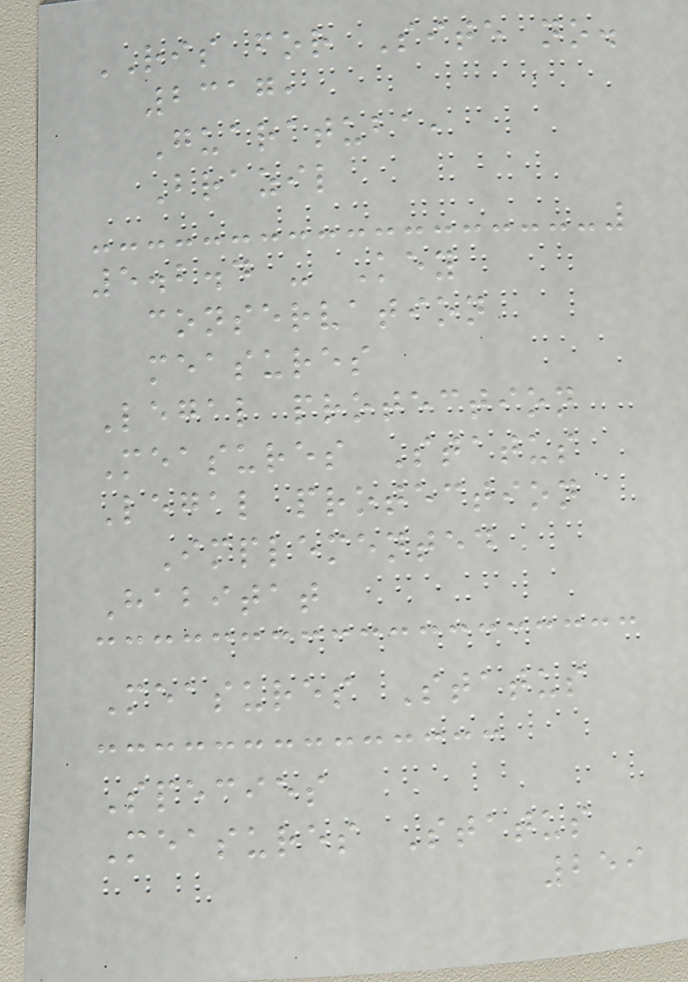RIS for Site no.
2317,
Guaratuba,
Brazil
5.2.4 - Key
conservation
measures
Legal protection
Measures Status
Legal protection
Implemented
Habitat
Measures Status
Species
Measures Status
259
